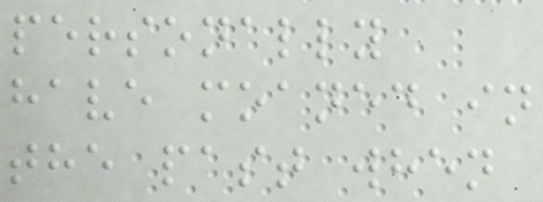personally
have moaned in
the past when
